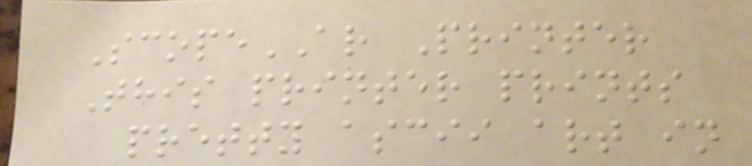ScopeAR Printer
This printer prints
pretty ascii art in
